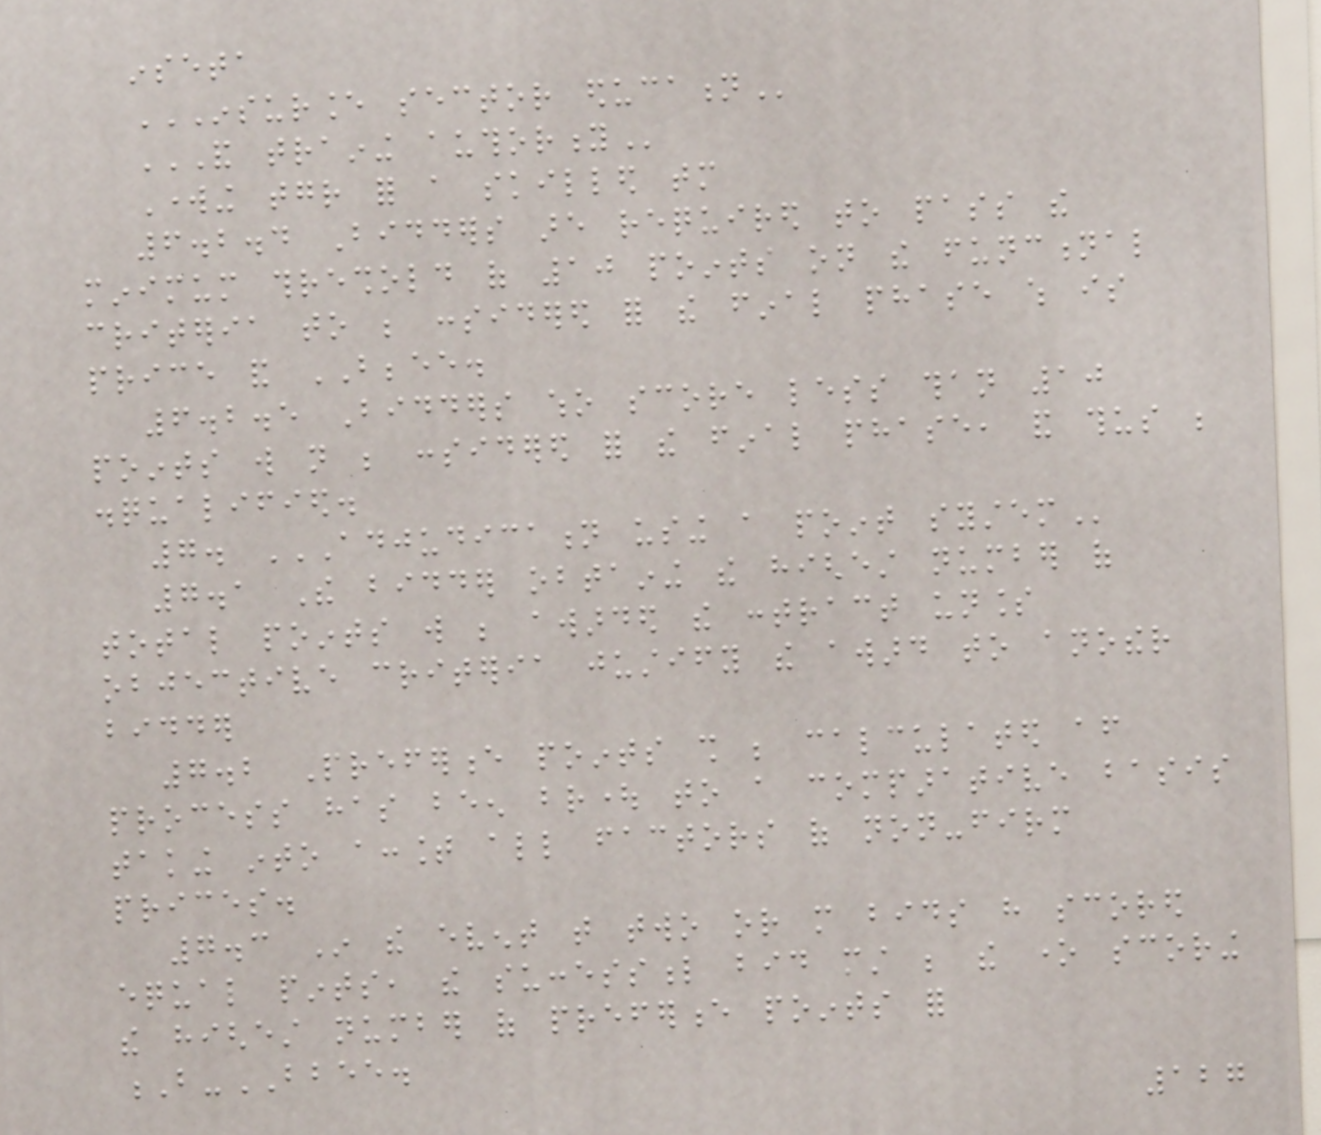inseta
INSURANCE SECTOR EDUCATION
AND TRAINING AUTHORITY
Working together for a skilled tomorrow
6.2.4 Bidders are required to pass the
minimum threshold of 10 points on the functional
criteria to be considered for the final phase which is
price and BBBEE.
6.2.5 Bidders who score less than 10
points will not be considered for the final phase, and thus be
disqualified.
7. ADJUDICATION USING A POINT SYSTEM
7.1 The bidder obtaining the highest number of
total points will be awarded the contract unless
objective criteria justify the award to another
bidder
7.2 Preference points shall be calculated after
process has been brought to a comparative basis
taking into account all factors of non-firm
prices.
7.3 In the event that two or more bids have scored
equal pints, the successful bid must be the one scoring
the highest number of preference points for
B-BBEE.
127
